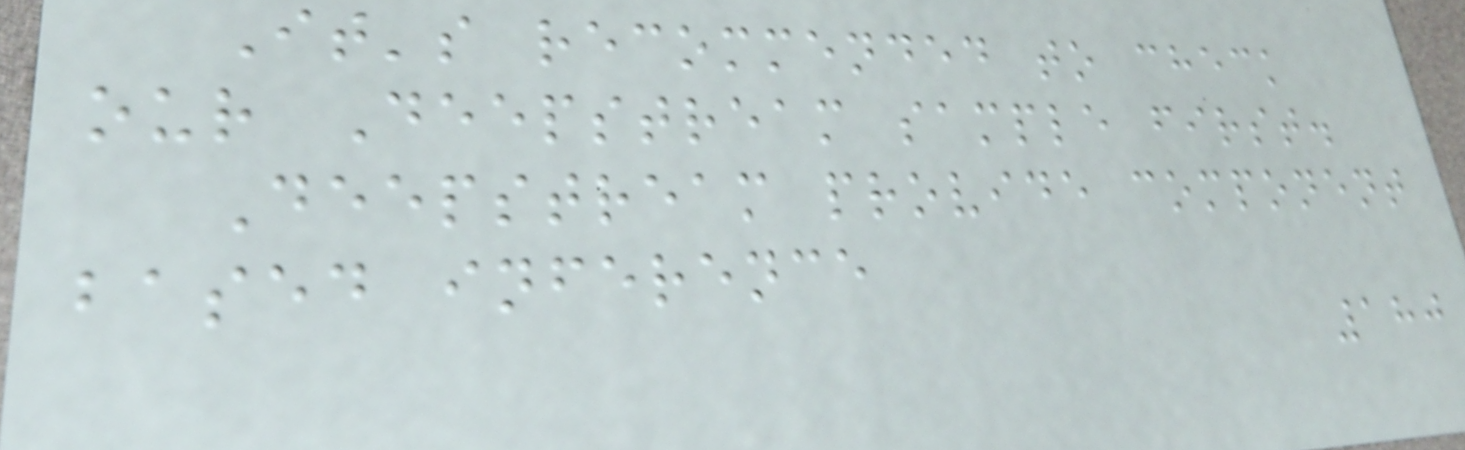It's recommended to check
our Deepstream sample first.
Deepstream provide component
based inference
180
